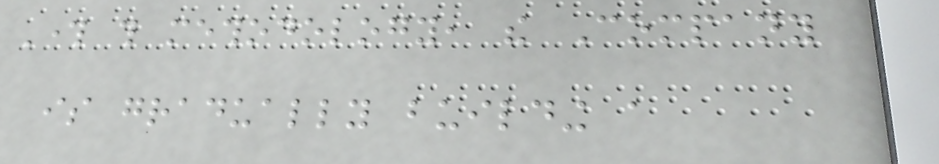Through this methodology, the Company
is gradually building a
